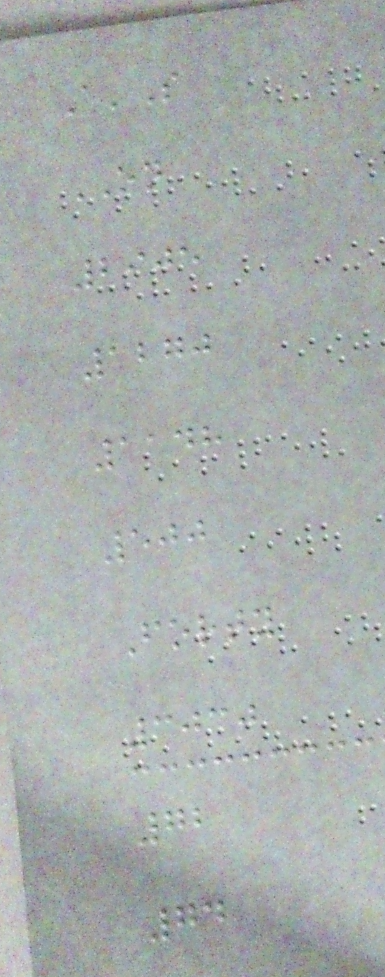A'S
ON
2905
1270
1148
500
Forty
3030
72
74
